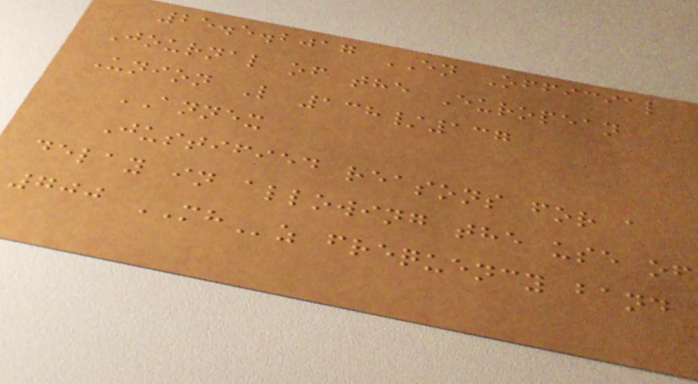25.5.2017 EN Official
Journal of the European
Union L 138/137
ANNEX
Justified reasons for a
delay in allowing the use of
700 MHz frequency band
